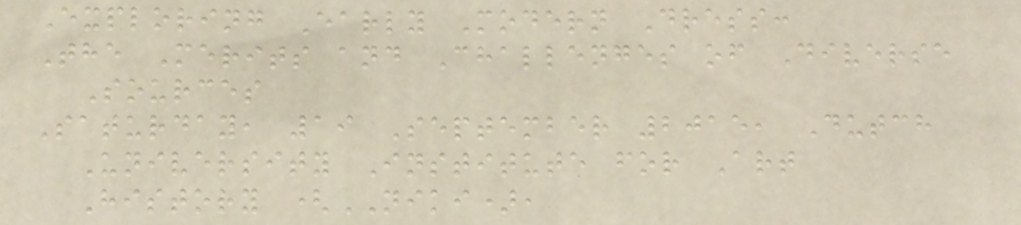Exploring Early Modern Dress:
The Merits and Challenges of Diverse
Sources
Saturday, 19 September 2015, Dutch
University Institute for Art
History (NIKI),
